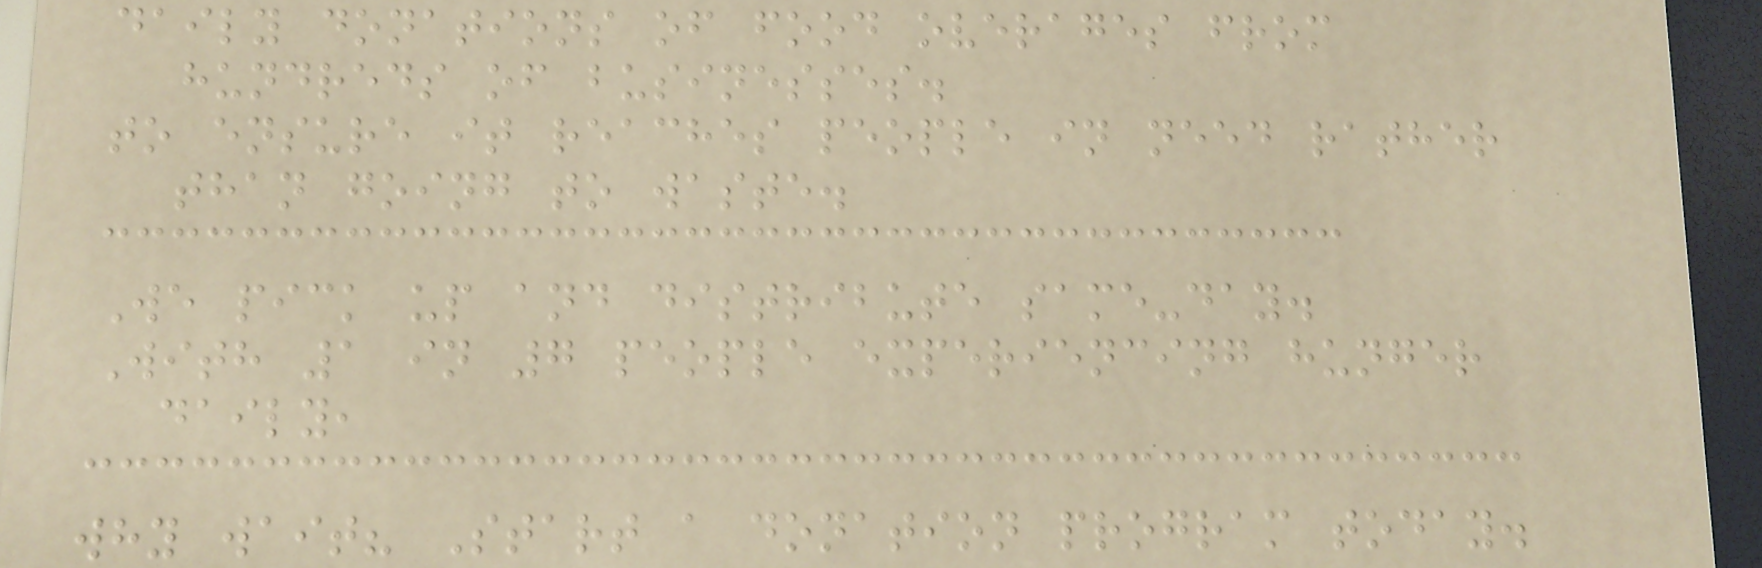daily donations of food overages from
hundreds of businesses.
to ensure it reaches people in need rather
than going to waste.
We pick up and distribute same-day.
With 1 in 7 people experiencing hunger
daily,
why wait? Start a donation program today.
